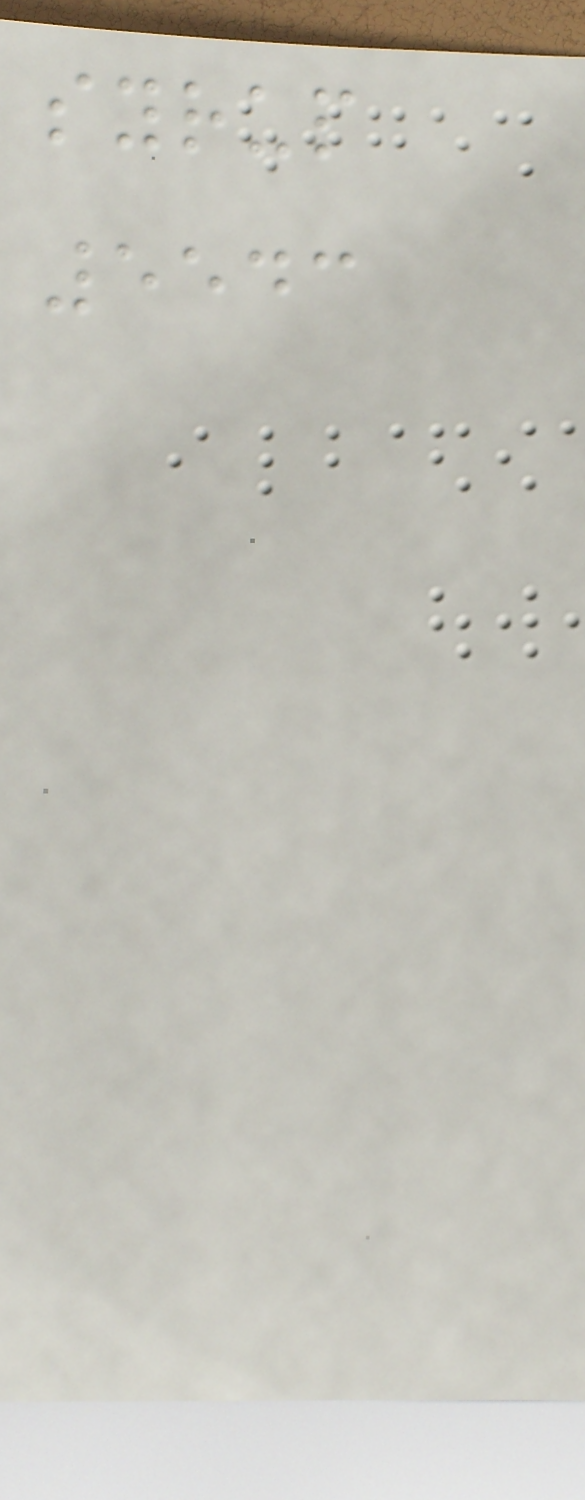syrup
5543
